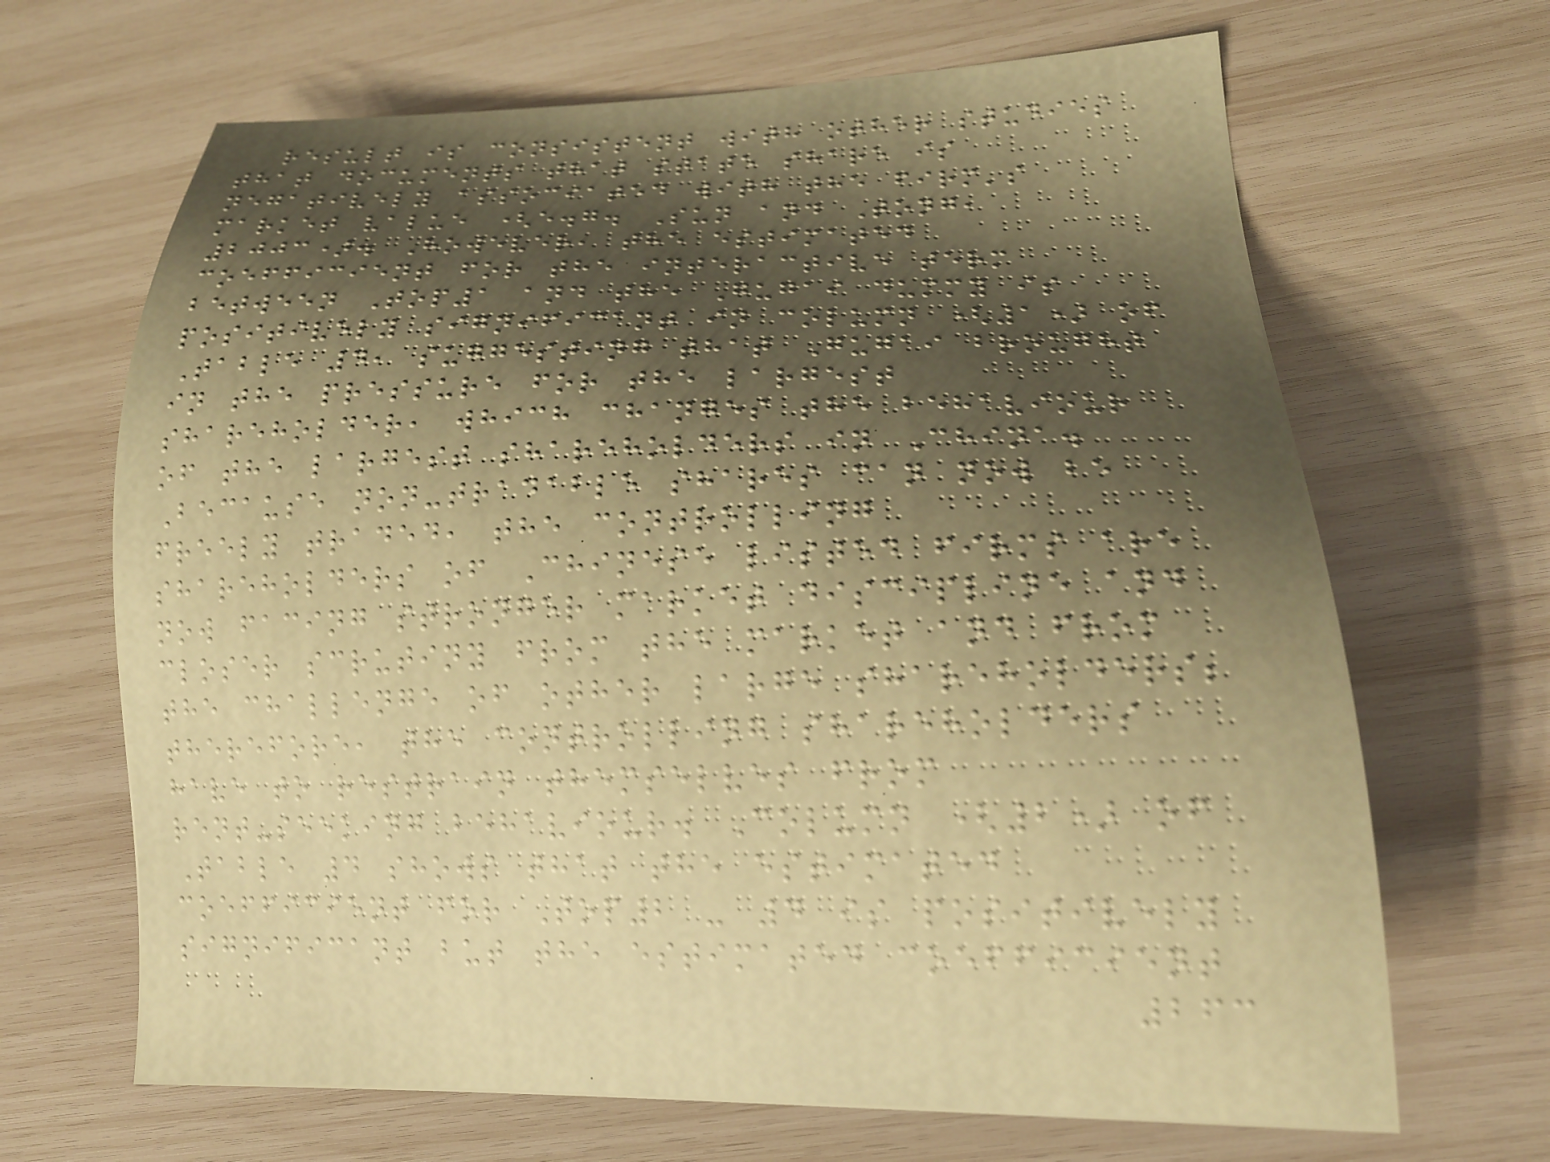result is consistent with other studies
that documents that state share is
negatively associated with the firm's
market value (e.g. Sun and Tong,
2003). However, the estimated
coefficient for the interactive term
between Top1 and the Gugai dummy is
positively significant in column (1) of
Table 4, suggesting that Gugai brought
in the pressure for the largest
shareholder, which changes the behaviour
of the largest shareholders in China.
Because non-tradable shares can now be
freely traded, the controlling
shareholders of Chinese listed firms are
now facing stronger market discipline and
closer scrutiny from the market and from
the challenge of other large shareholders;
therefore, the controlling shareholders
have to restrain themselves from
rent-seeking behaviour. Column (2) of
Table 4 shows that the estimated
coefficient for Top2 - 4 is positively
significant but the estimated coefficient
263
